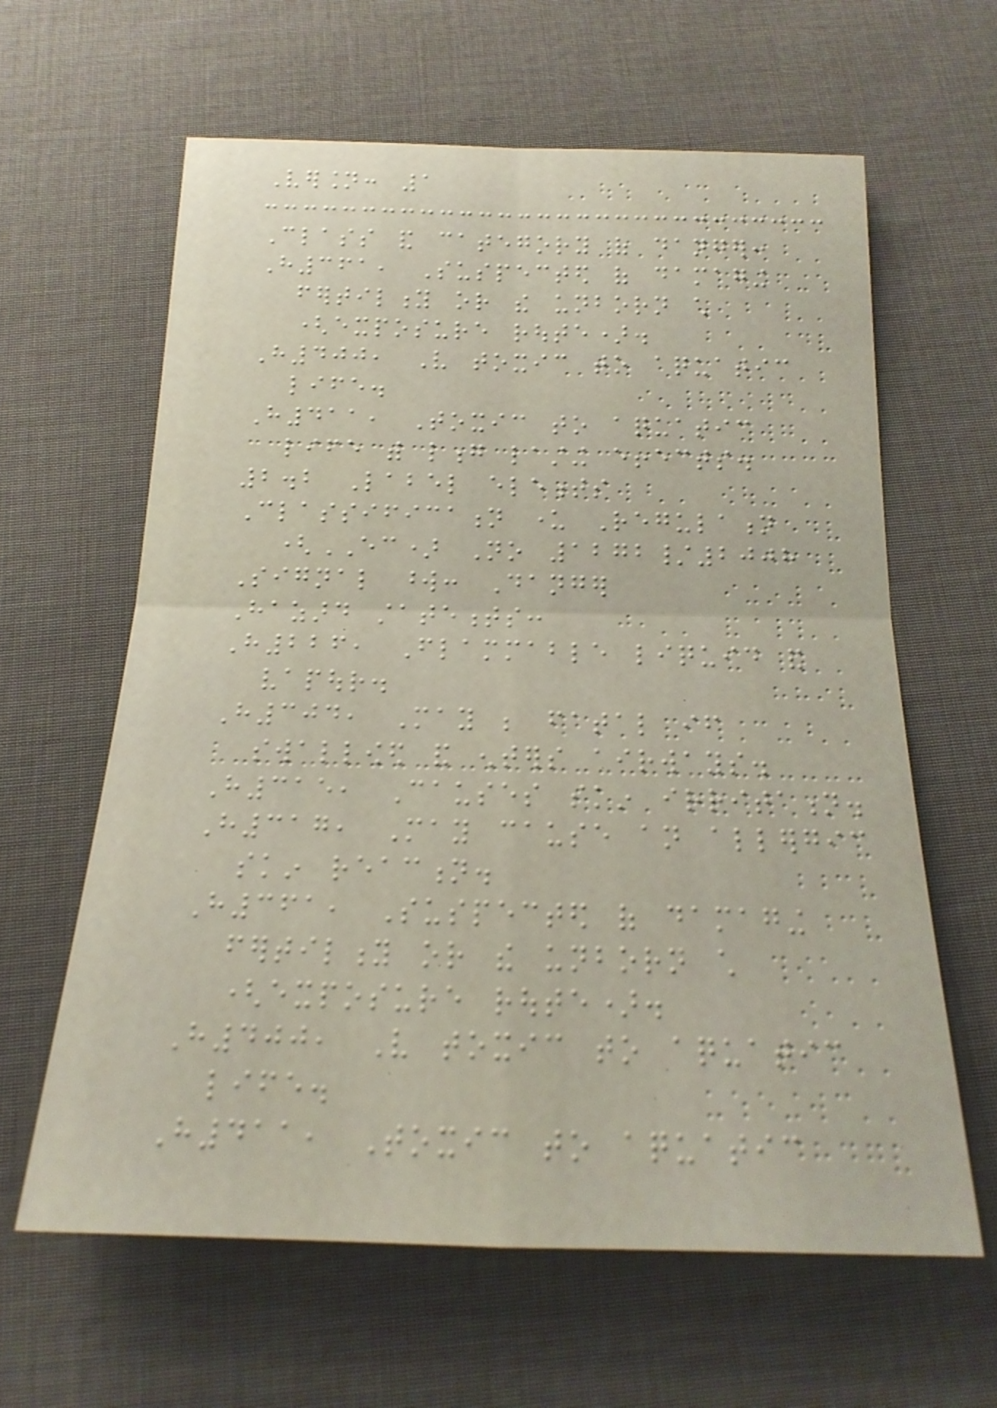Version: 1
Class and category of danger:
H361, Suspected of damaging
fertility or the unborn child
(exposure route).
H400, Very toxic to aquatic
life.
H411, Toxic to aquatic
life with long lasting effects.
2.2 Label elements
Classification under Regulation
(EC) No 1272/2008
Signal word: Danger
Hazard statements:
H226, Flammable liquid and
vapour.
H304, May be fatal if
swallowed and enters airways.
H315, Causes skin irritation.
H317, May cause an allergic
skin reaction.
H361, Suspected of damaging
fertility or the unborn child
(exposure route).
H400, Very toxic to aquatic
life.
H411, Toxic to aquatic
